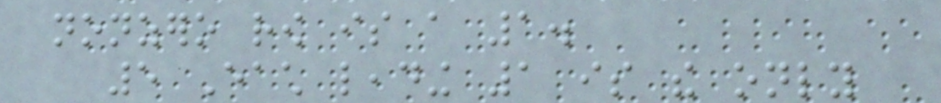nonzero row is a 1.
5 Each leading 1 is the only
